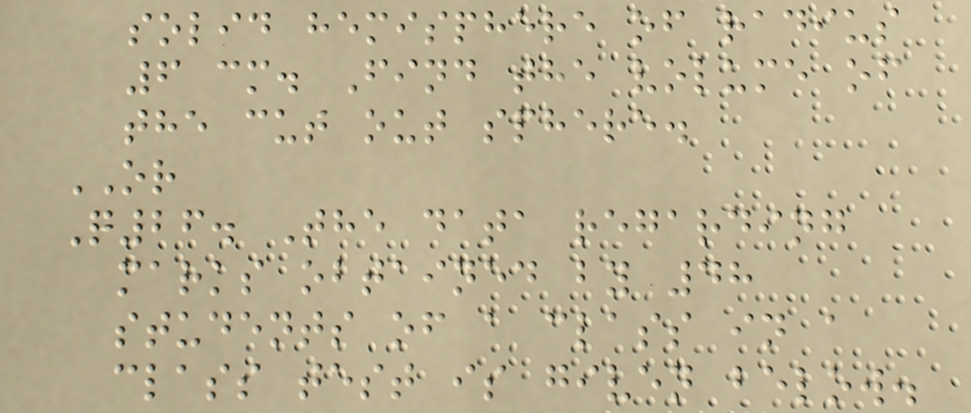solid hemisphere of radius
6 cm. Find the volume of
the cut out sphere.
OR
Q26. The data regarding
marks obtained by 48
students of a class in a
class test is given below.
